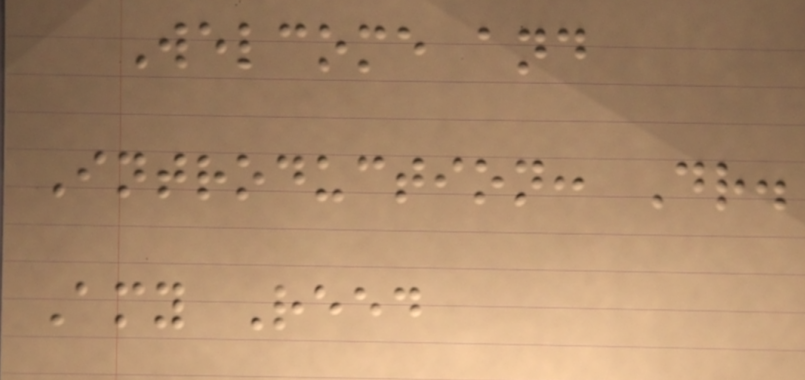Welcome and
Introduction: Dr.
Amy Reed
